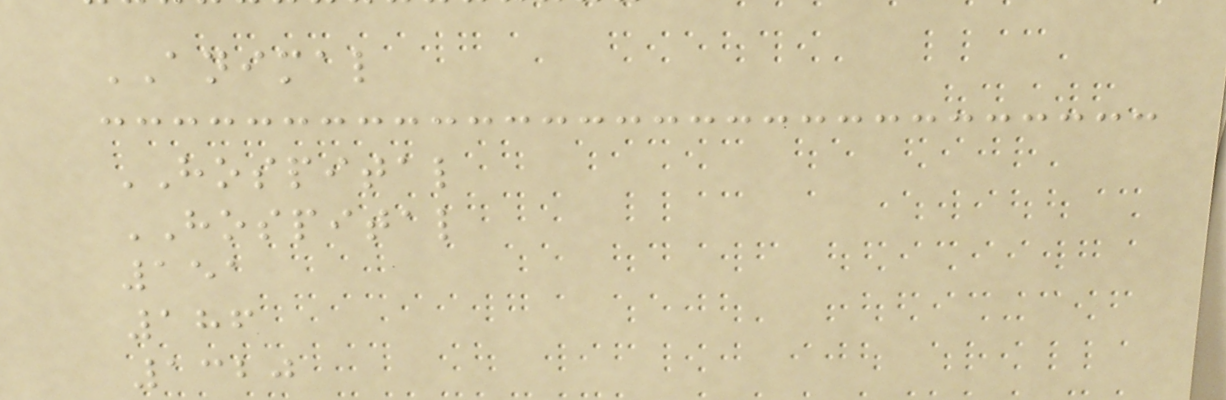ANIMAL
HOSPITAL
HOSPITAL
151
186
1320
